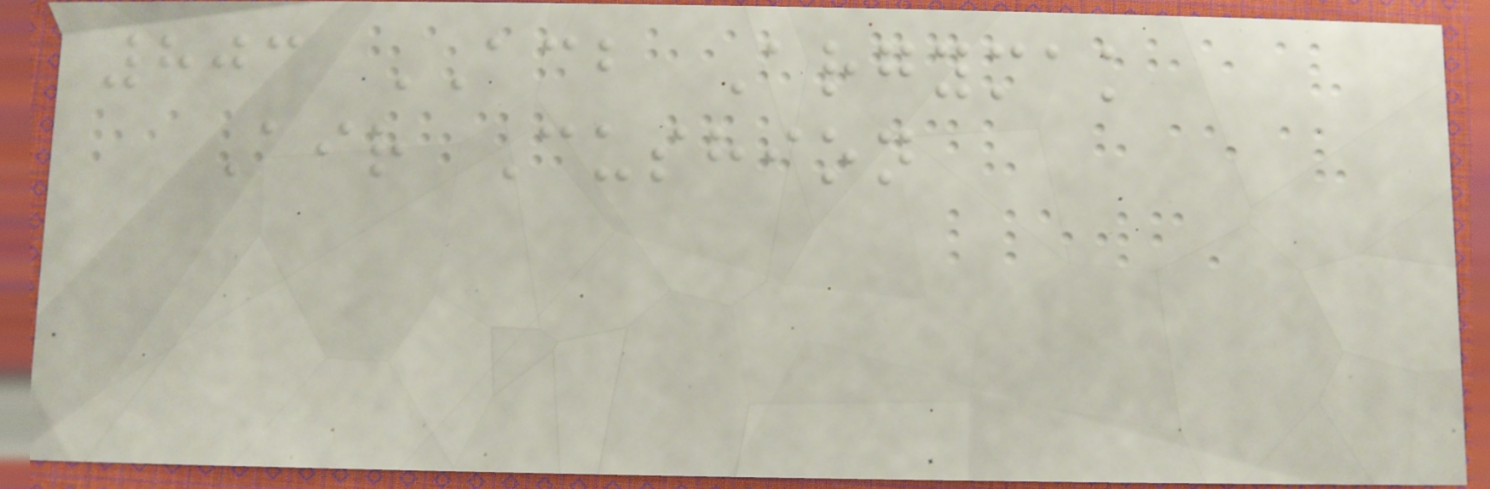803 ACB Argymak
Air Cushion
